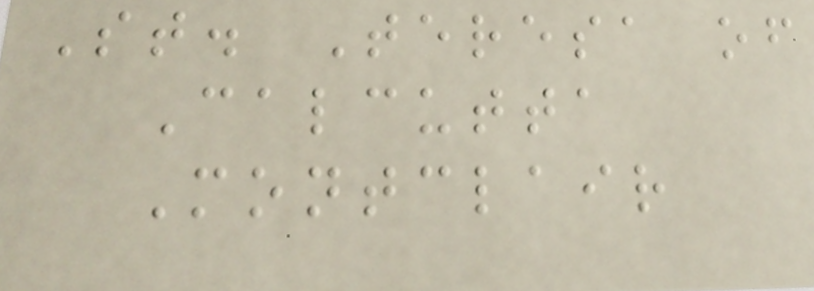St. Teresa of
Calcutta
Montclair
